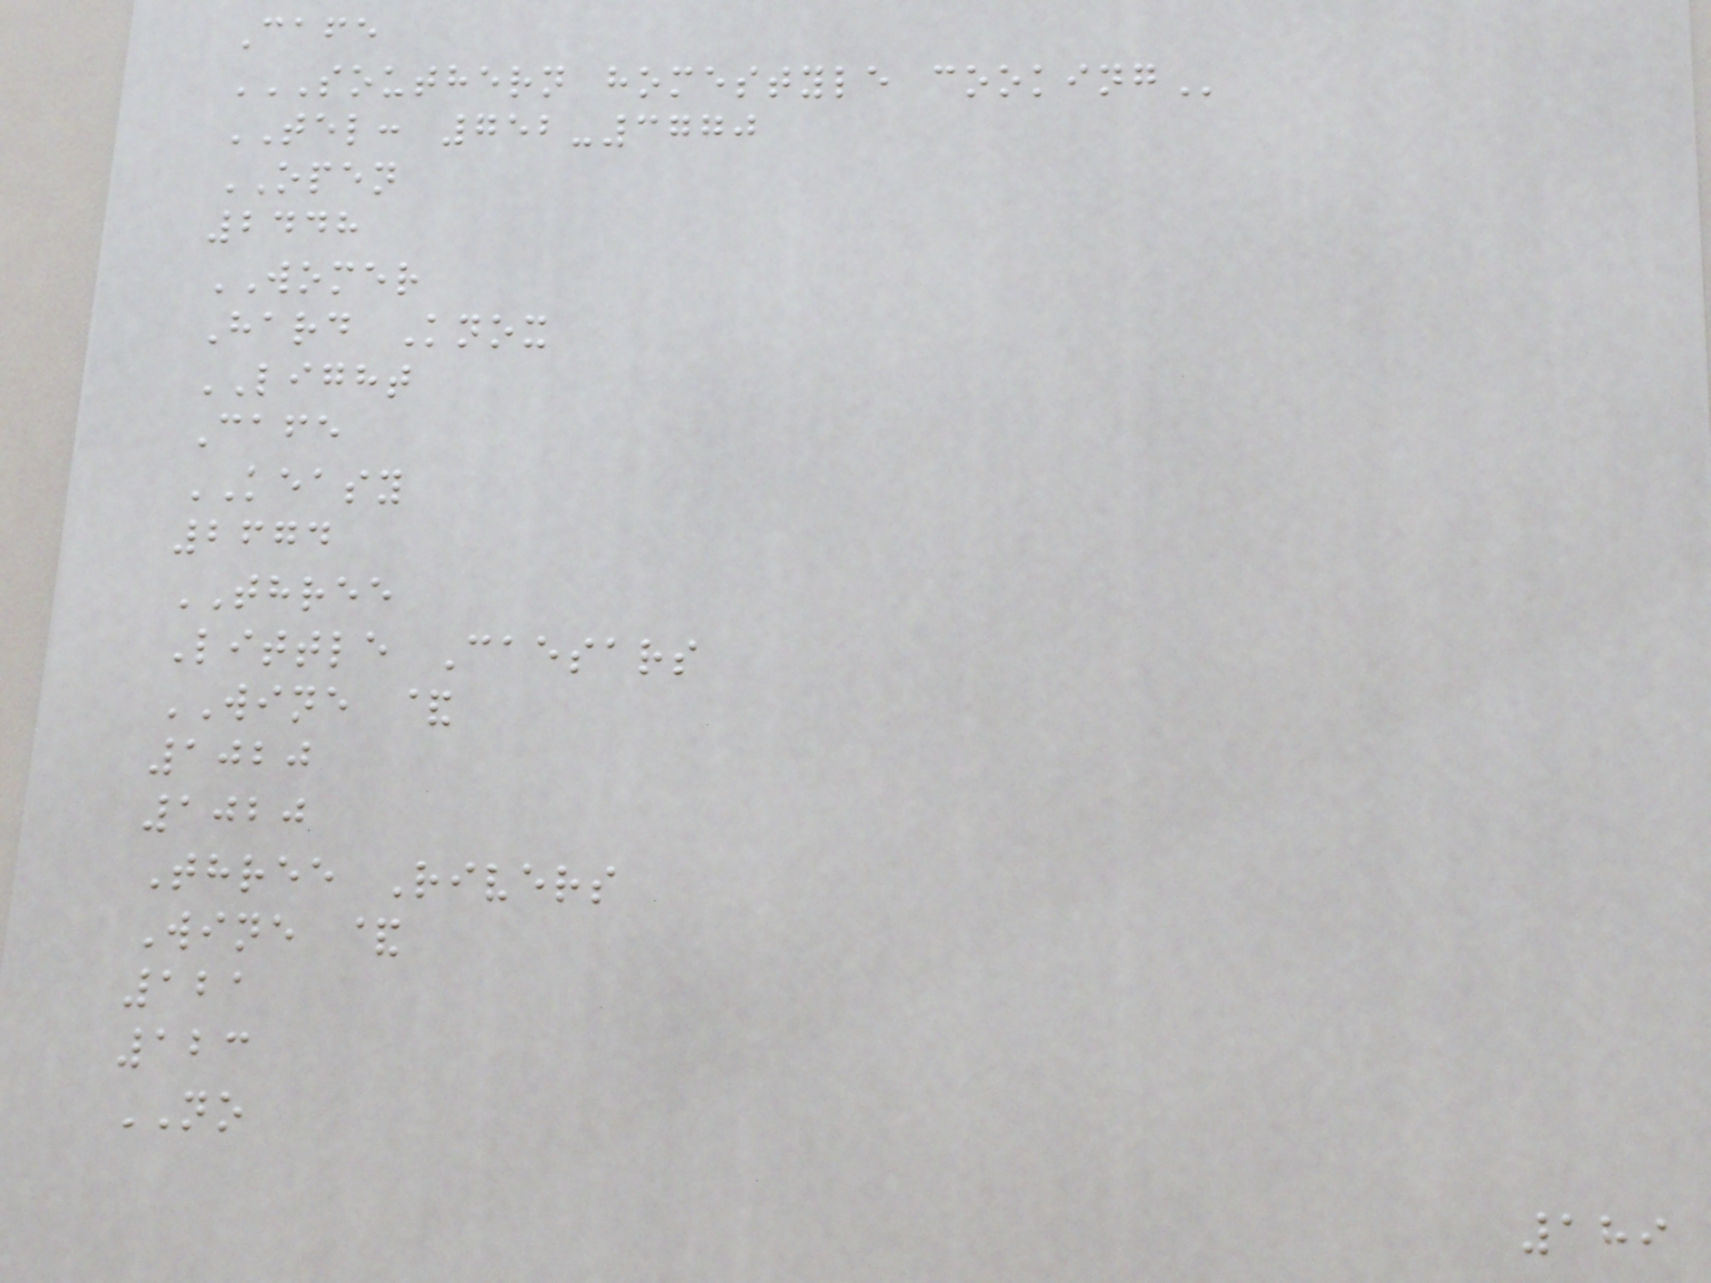Cafe
SOUTHERN HOMESTYLE COOKING
TEL: 752-3770
OPEN
2448
WOMER
Hard Knox
LIGHT
Cafe
KEASY
2674
THREE
Little Caesars
WINE &
1020
1020
Three Rivers
Wine &
121
123
NO
189
